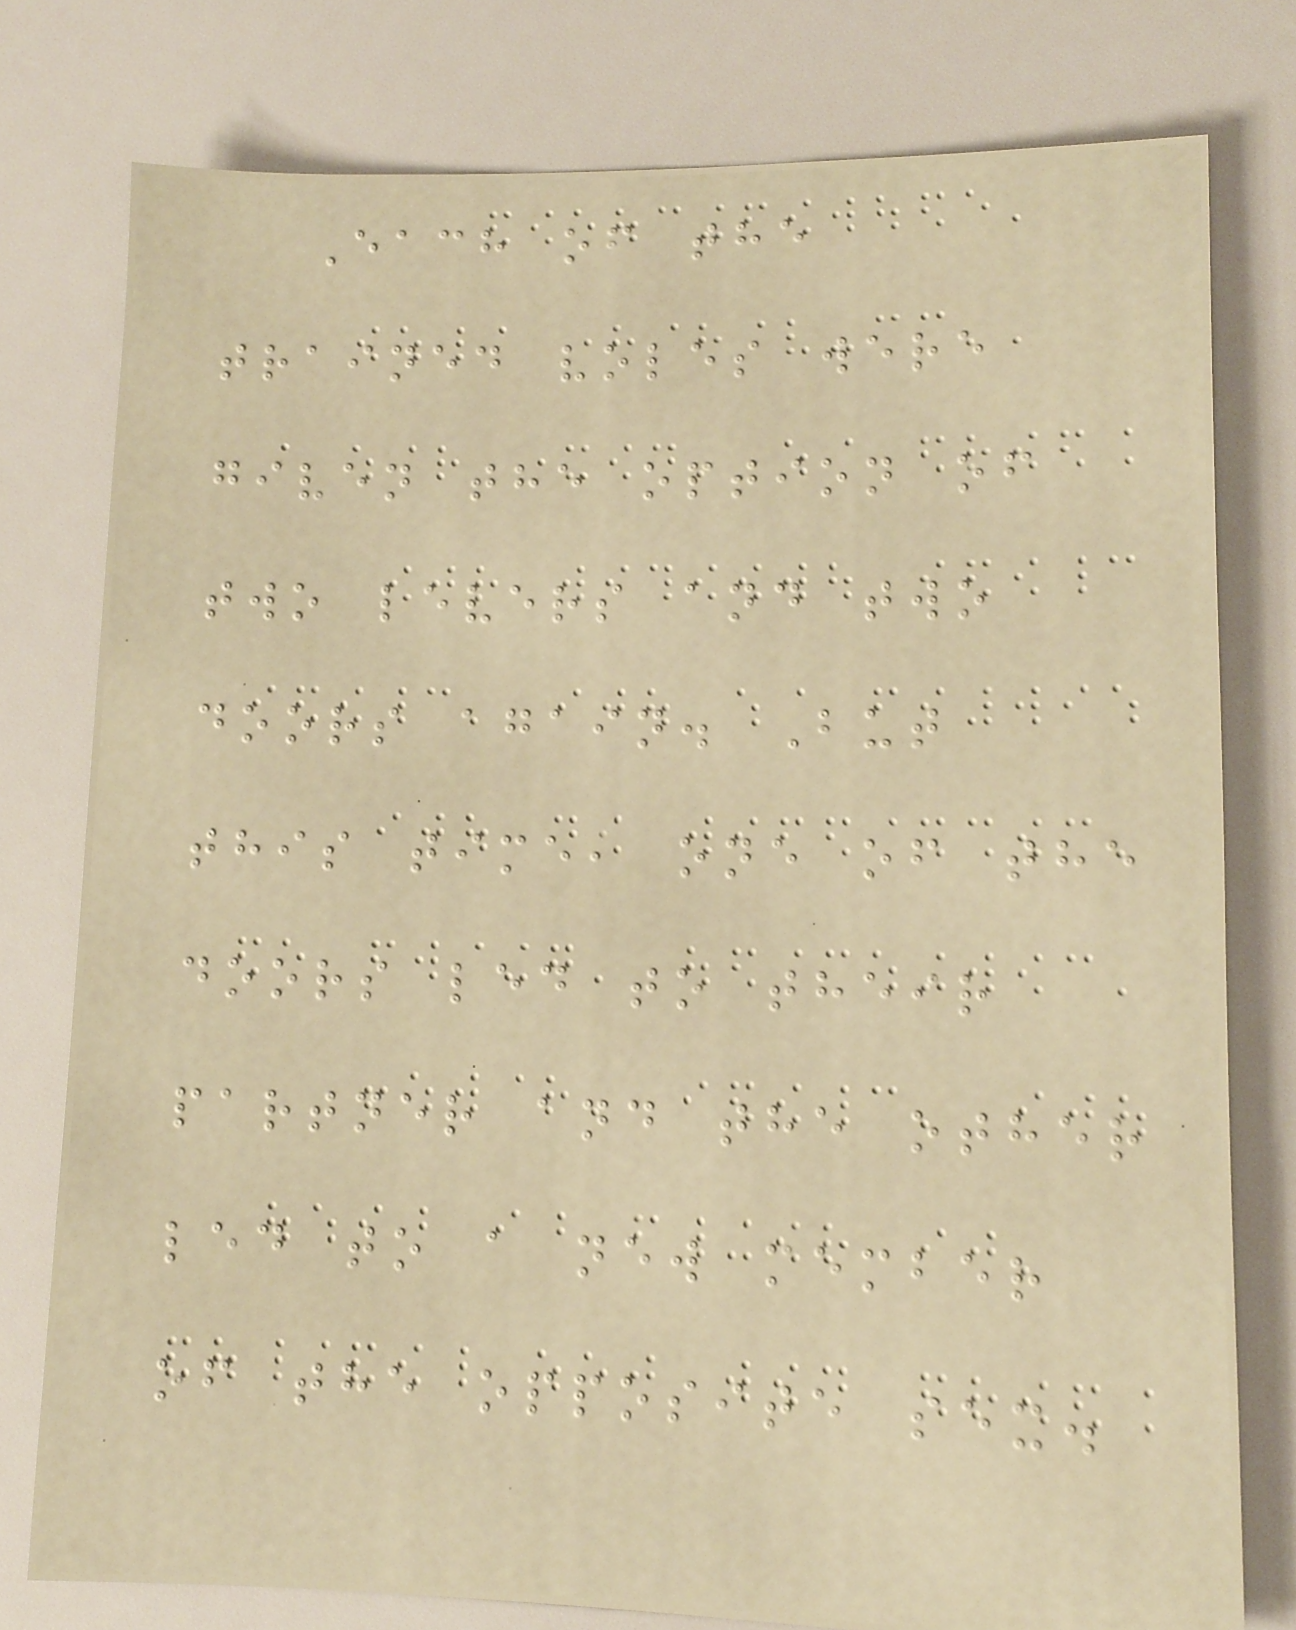Each of the
trained voles were
given the option of
two levers and two
doors again. But
this time, one of the
doors led to their
partner and the other
led to a new member
of the opposite sex.
